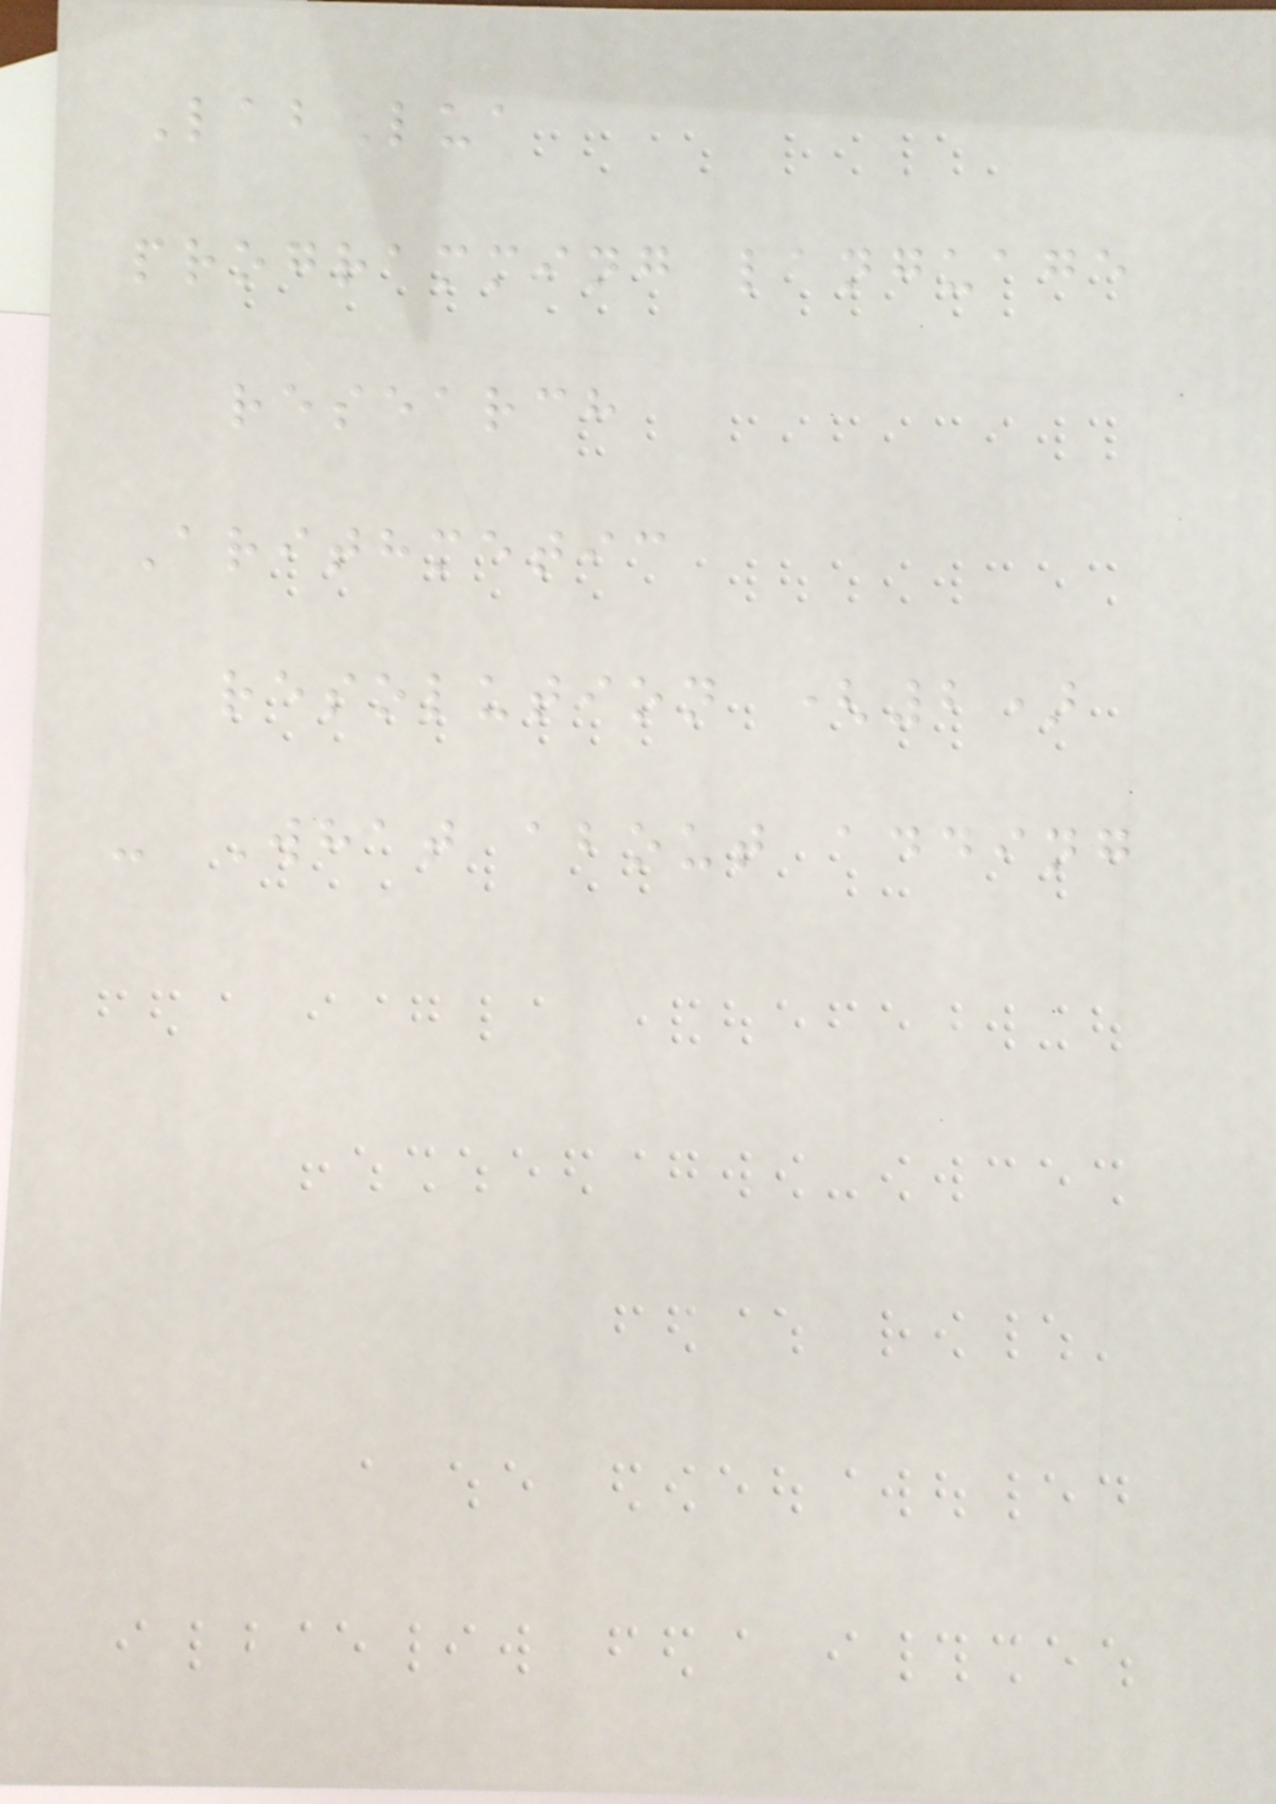LabLua
programming language
research
Arithmetic
resolution (2)
- What about adding
